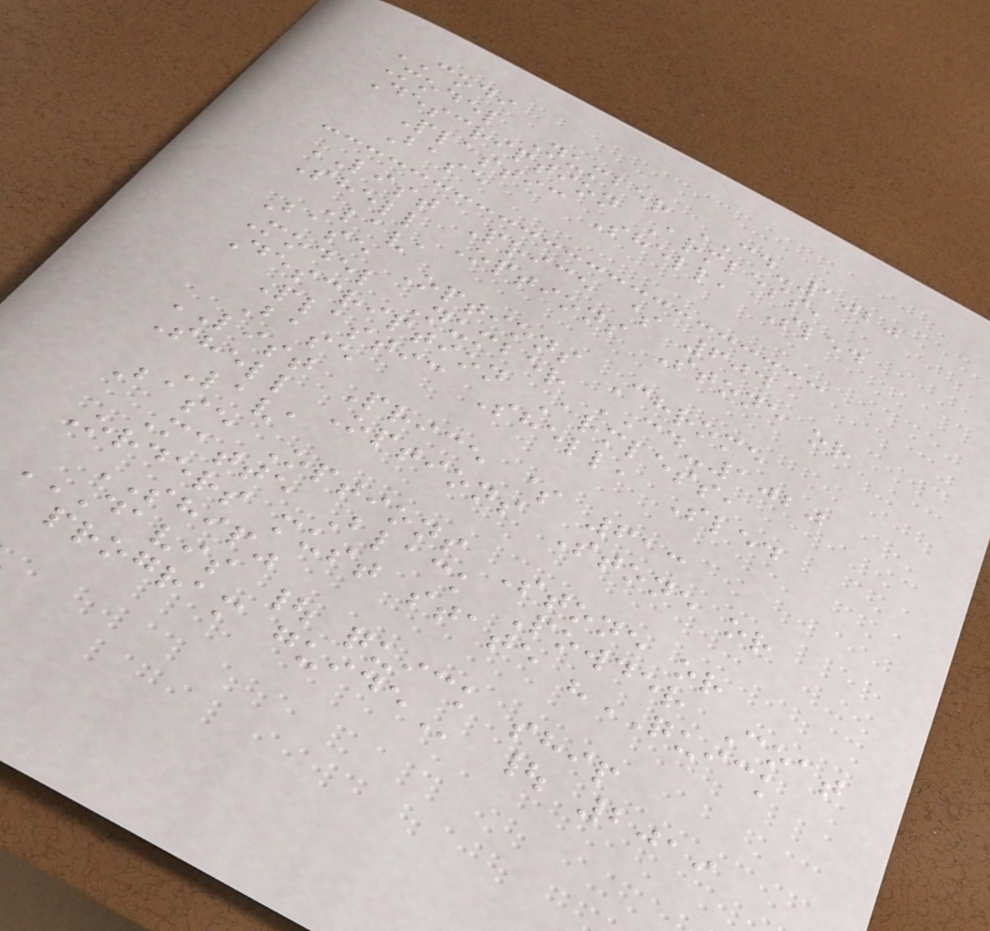CODI
Model Number CD-1020
Description Armless,
Plastic Shell, Sled
Base
LIST Price $ 604
Shell Options Stone or
Lava
Base Options Chrome
Model Number CD-1020
Description Armless,
Plastic Shell, Sled
Base
LIST Price $ 613
Shell Options Stone or
Lava
Base Options Stone or
Matte Black Powder Coat
Orders must state "QUICK
SHIP"
DAVIS | QUICK SHIP
PROGRAM GUIDE | 2019
